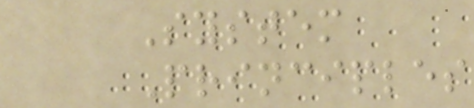System
Principles
